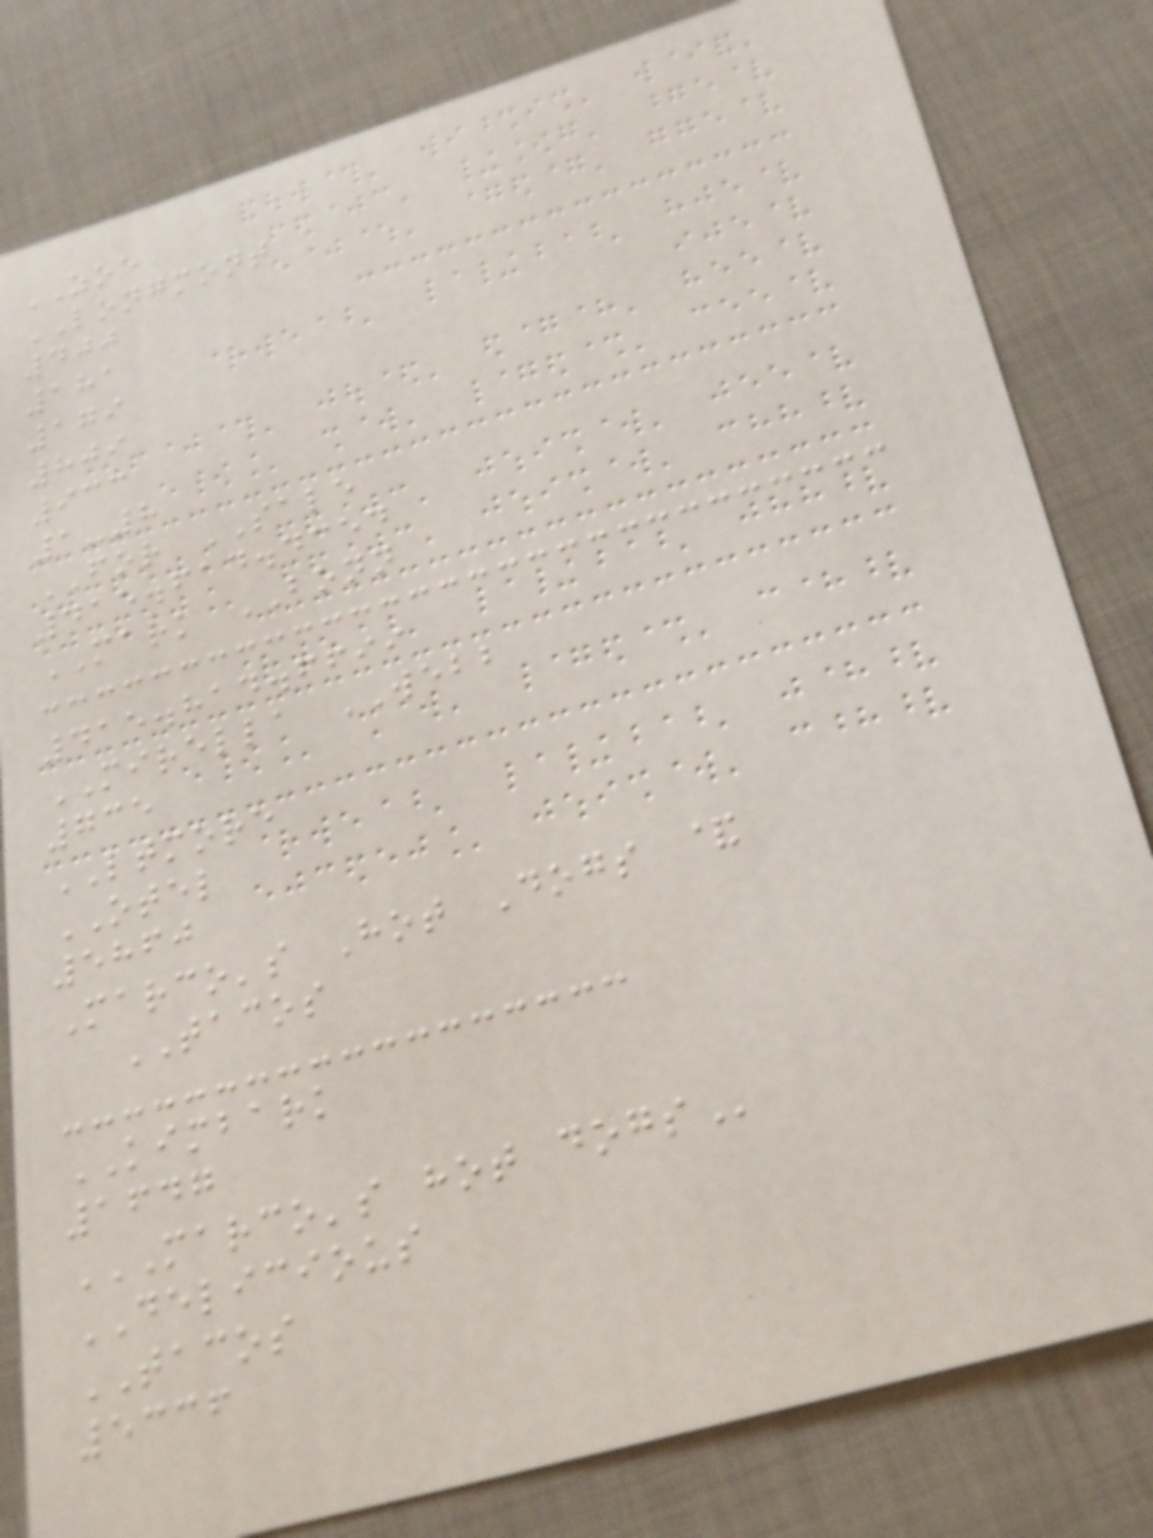ZOE
LONGMONT
400
181
179
809
933
1-8
FOR SALE
415.614.4354
MARK BONN
415.814.6699
MIRELLA WEBB
735
LTMORE
OTEL
5860
Marco's Hot Dogs &
TACOS
KIMBARK
1647
MARCO'S HOT DOGS
DELICIOUS
TACOS
5336
